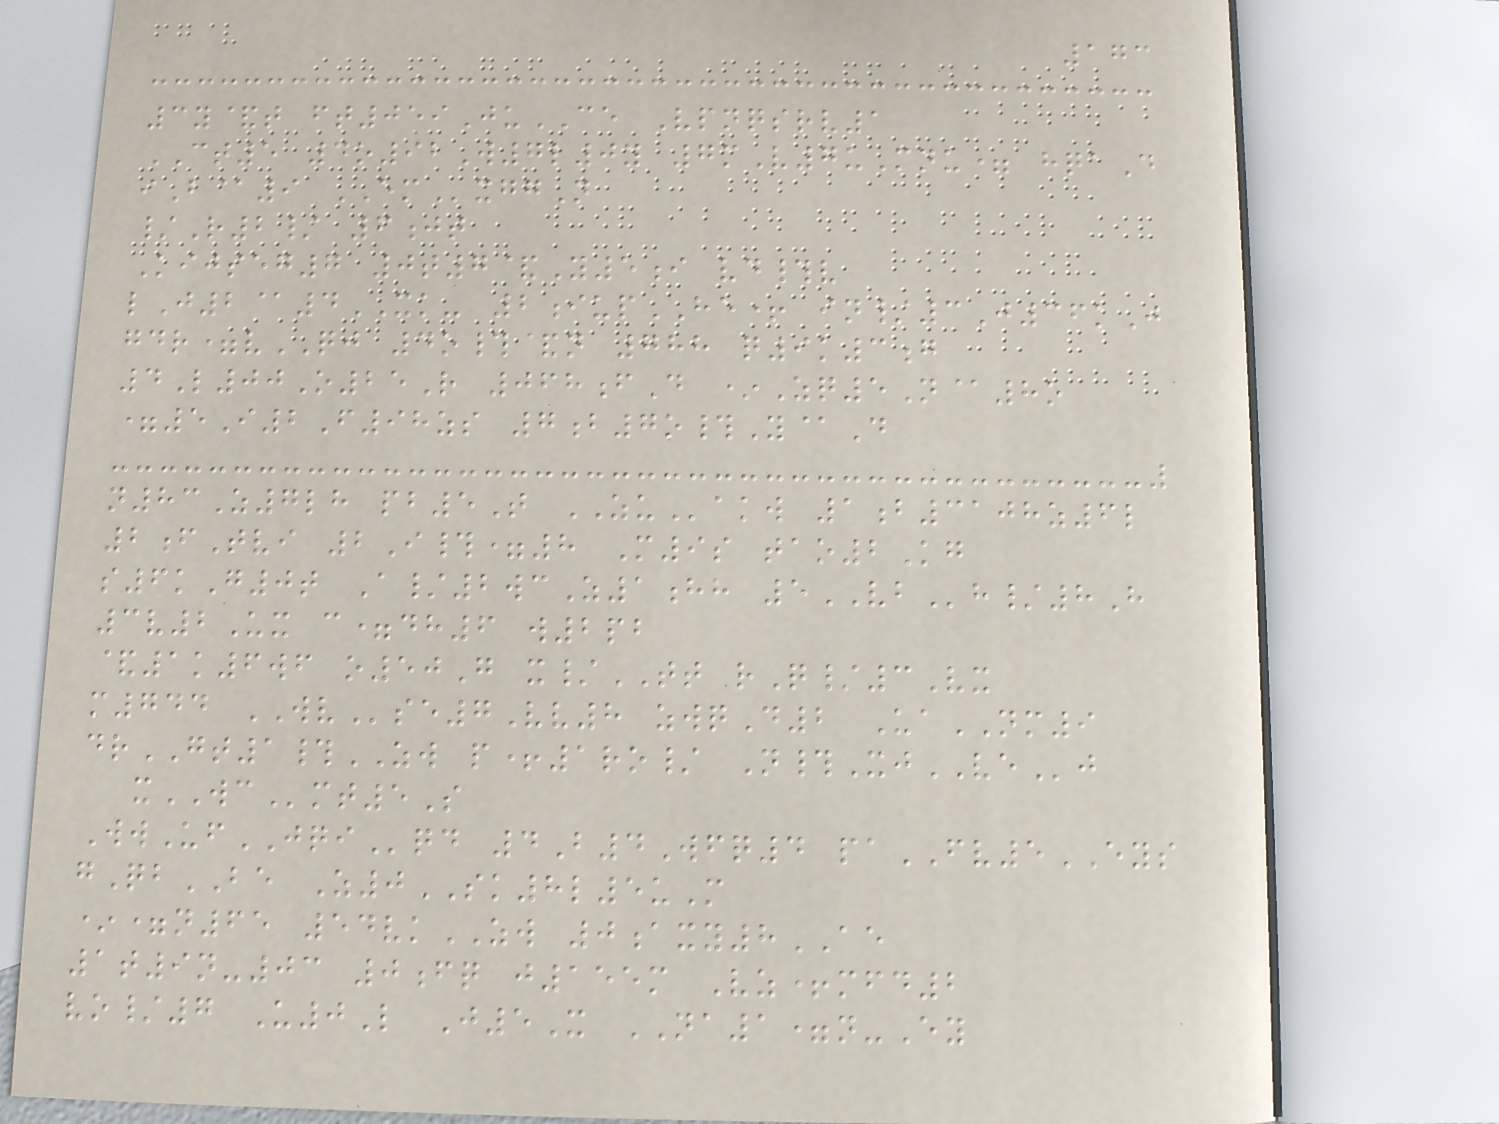173
3y&t ft059JuCE Vpnqsrv1
CT5 4o92W7l0y 7mV7uMnu= hqaD
iB@9 EMxggN
/R2/ 6jt
Kijseg7 0t7&Y5i vd#v
lJ2@4XK- 2iupHE+ in/3J36kJ
gdr=vQJ 4o#&n 788 q9k3g
4L00O25R 068fD *Zq5N@8o
=5I2F98zs 7b7o#Y@D
n83Z7lh pb5T ZUakw 1b3108z6l
2fTvi 2I#=8 M9s tao2Kg
s6kG0t A/2wcZ1hh 5VBh/8H
3v2Ux c=dh6 w2pb
&1k6wf o50G x/TT rQ/3Vx
m744 WVse7Vv8 zwqD2 UaNM9
drGT1#ZW p+1ro/ N#XjVEj
xWCmt5S
WwUfJQIqd 4B4Wfq4 paFV5EYS
gQbBE Z0SK8l5uM
*=n65 54vkZW 0axy8AE
1t9n-03 0fq j155m Vz+mfd2
vo/7 U0L J5X NA1=n-Ey
